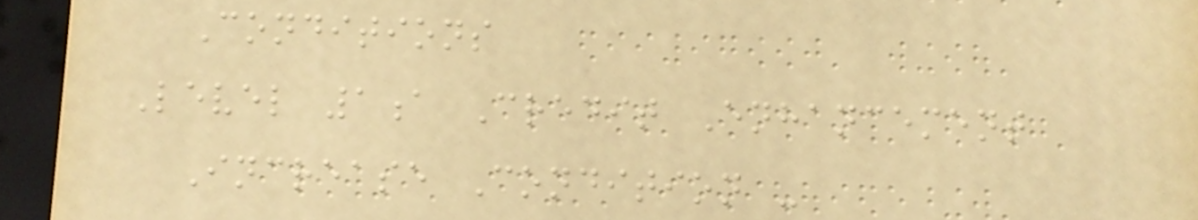Conditions
Level 1a Credit Enhancement
Increase Condition -
